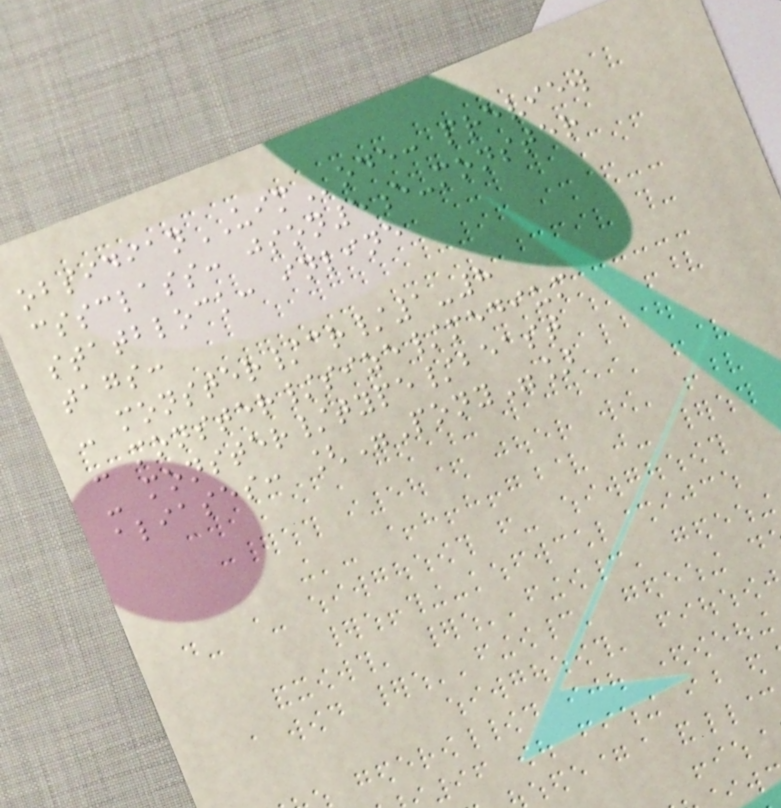obsidianUIMode: preview
cssclass: json5e-monster
statblock: inline
tags:
- monster/cr/1-8
- monster/size/medium
- monster/type/beast
aliases: ["Pony"]
